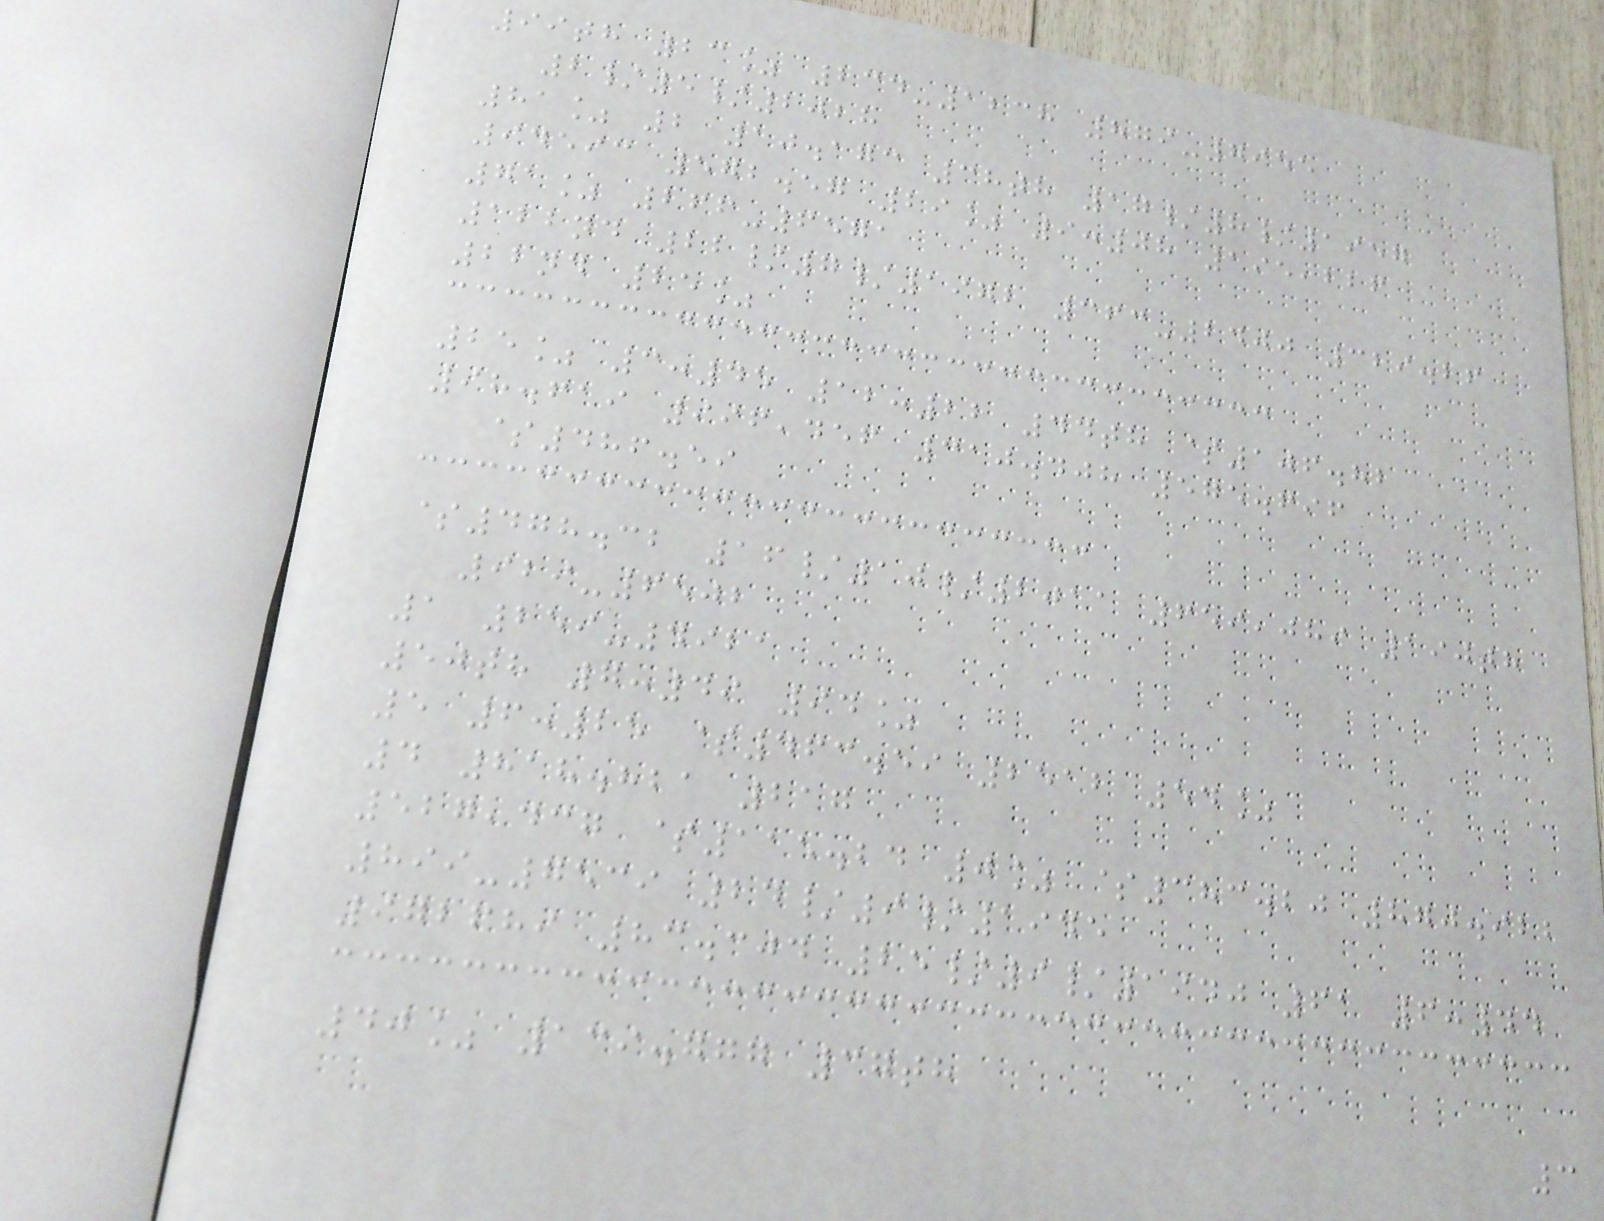99th 23% 234-1238 879-7955
2/5/2028
81% 2 10.173 38th 17/8/1957
94593 572.57 29% 9:08 195,226
71% 266-6571
122nd 22/7/1972 363-2400 329.26
22nd 25%
25% 3:45 12:22 44th $106.82
98.619 996,456 310.408 575.696
$486.59
$478.32 16/10/2011 659,089 190th
929-6502
1 259-4921
50th 7:49 94%
5 6:25 $463.59 2512 54%
4 818.821 217
527,437 $115.24 0% $383.20 870.922
899-7539 24/9/1945
972689 83.304 25/9/1940 61 6:44
40% 139.777 37th
3
